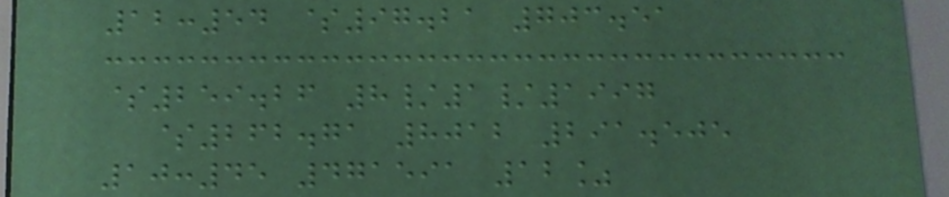12:54 $97.21 703.51
$259.26 8/1/1997
$262.71 8012 291.505
10:45 471591 12%
